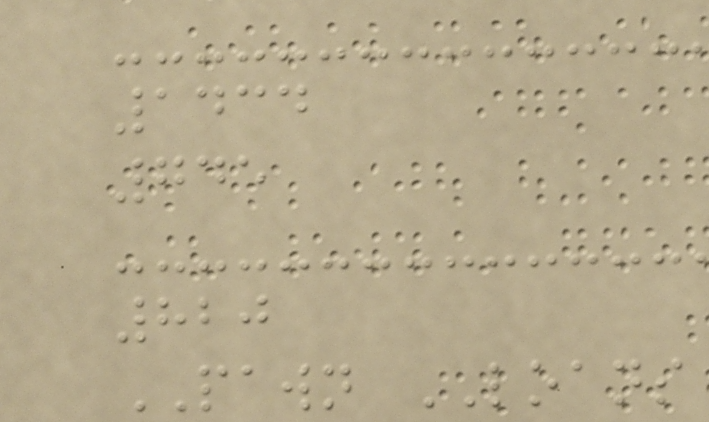1434
745
820
PAWN LOANS
